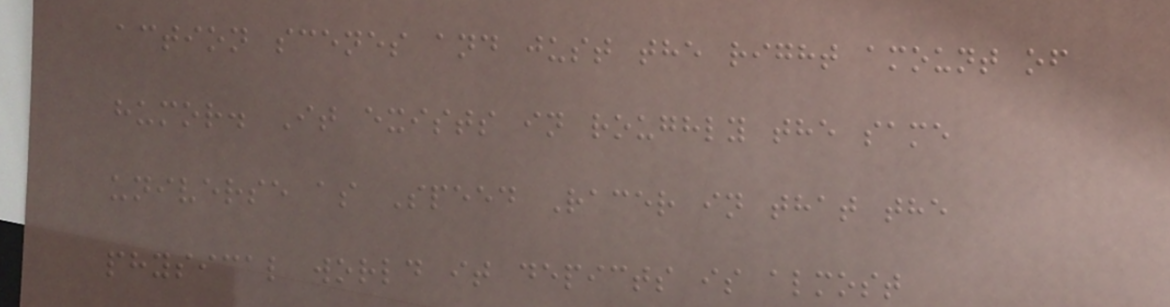action scenes and just the right amount of
humor. It exists in roughly the same
universe as Speed Racer in that the
physical world it depicts is almost
